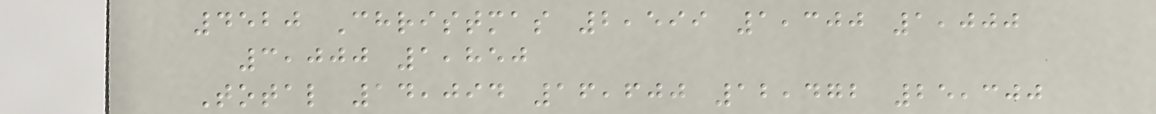4520 Christmas 2,599 1,300 1,000
3,000 1,850
Total 14,094 16,600 12,472 25,300
